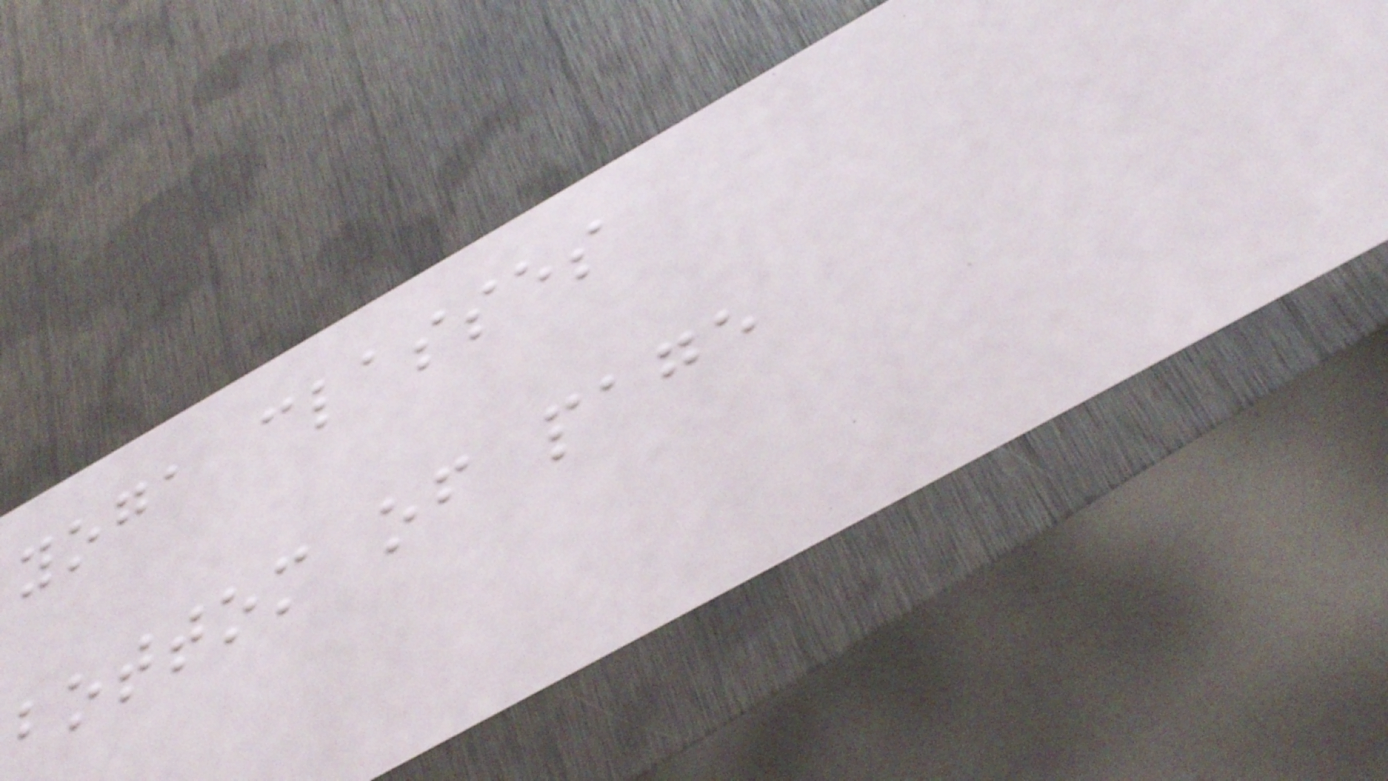yoga classes
bottom of page
